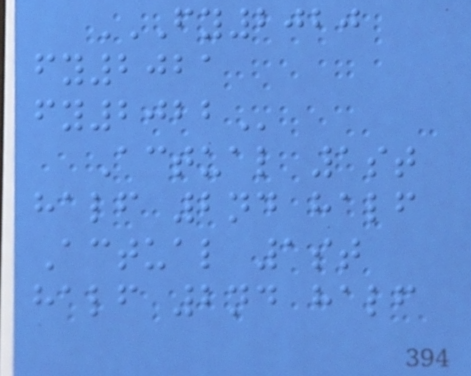FY2020
FY2021
FY2022
Actual 1st
half 2nd half
Actual 1st
half 2nd half
